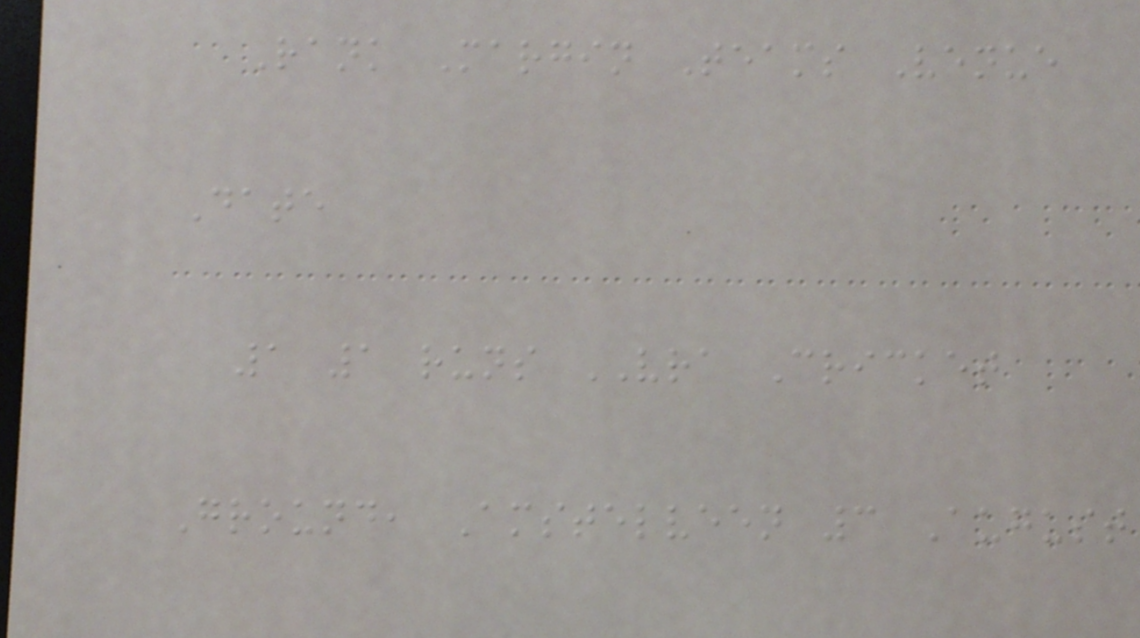Rank Margin Teams Venue
Date
1 1 runs VRA Cricket
Ground, Amstelveen 3 August
